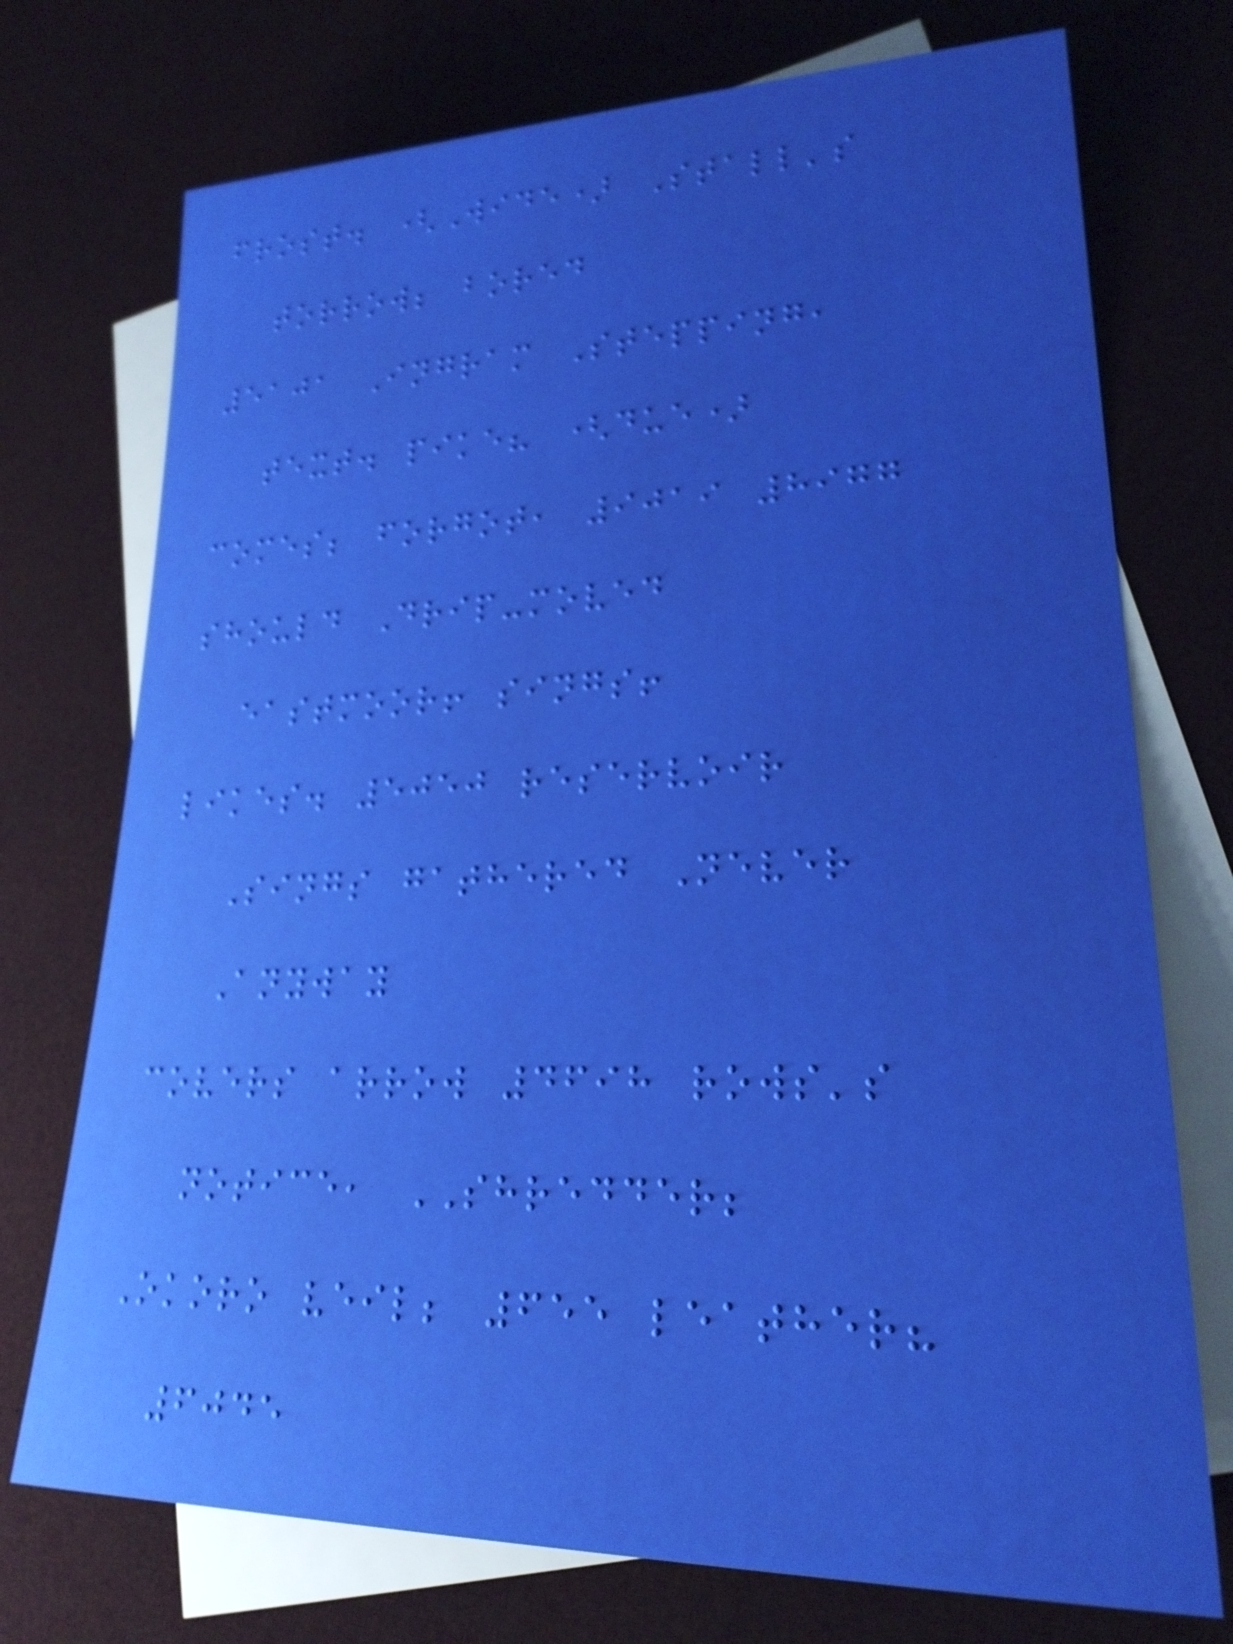frost. (Wide) Stall's
torrow; bored
5101 Ingram Stepping,
text. pike? (due)
comes; forgot, 9019 8977
should Drip-moved
eastmoor! sings!
likes. 5050 reservoir
Sings gathered Never
Anyway
covers arrow 4698 rows's
notice, SHREDDER;
Okoro veil; 655 leather?
6045
